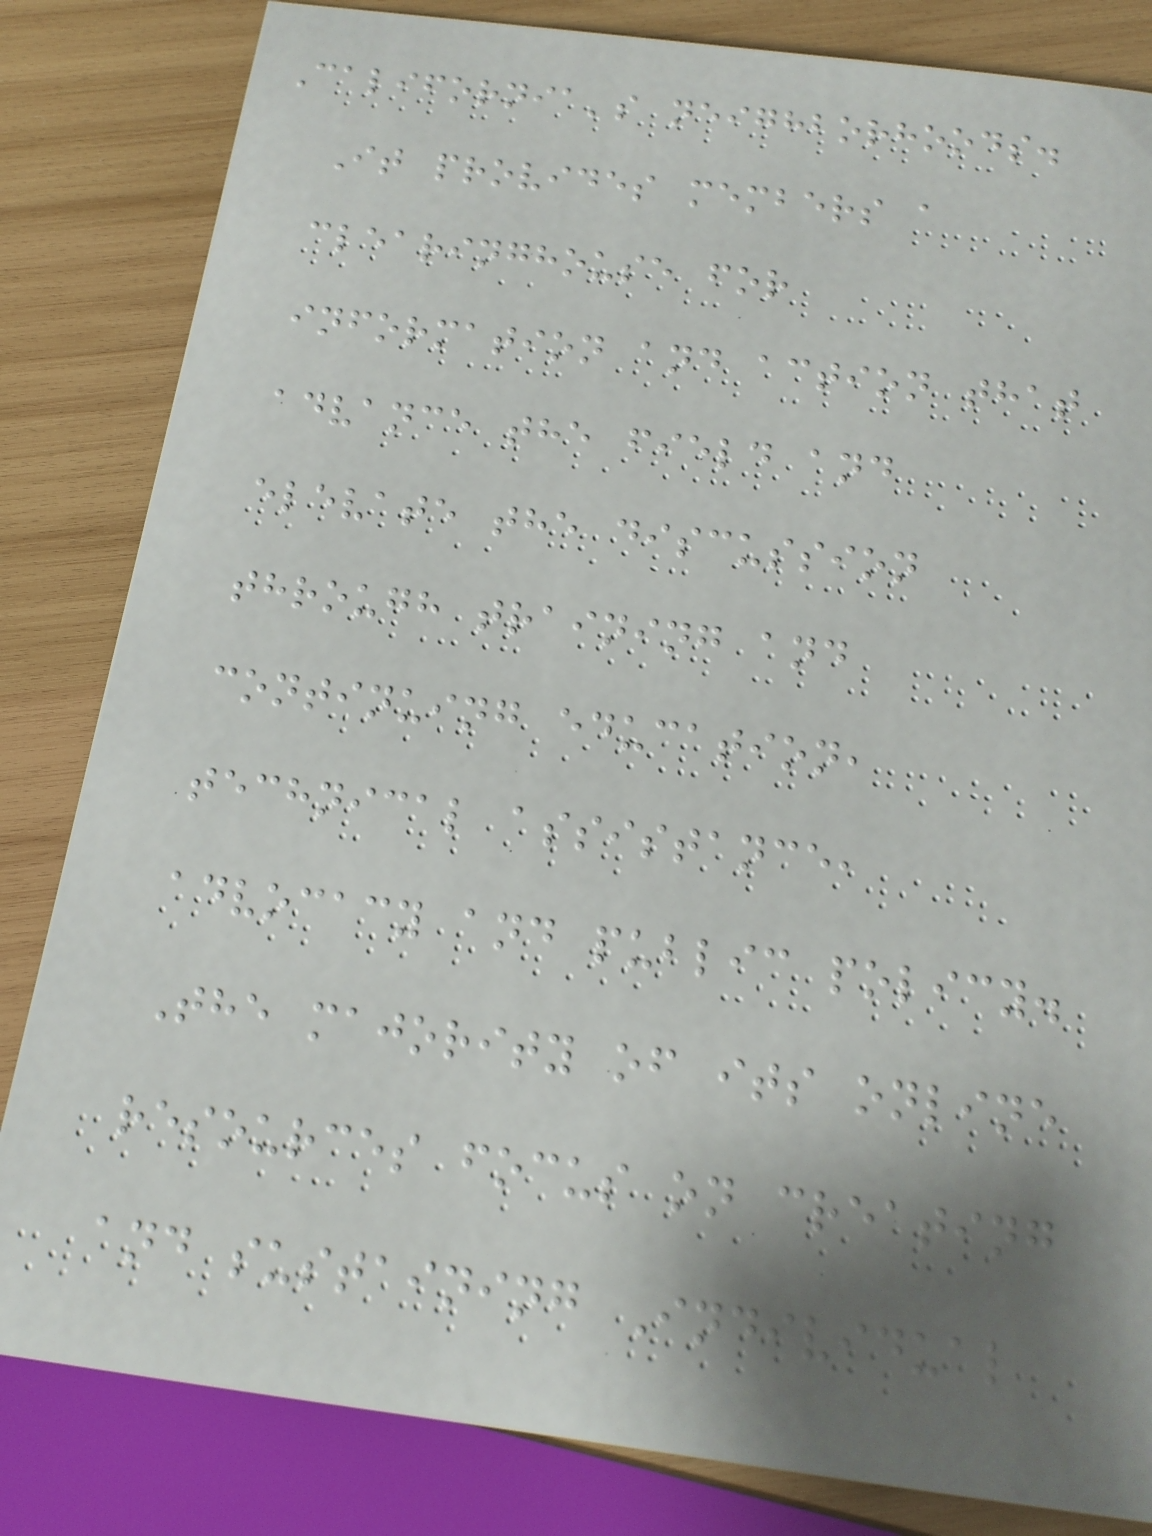California's neighborhoods.
It provides members a
clearinghouse for
information and action that
advance the field and
elevate the discussion
through training and
continuing education,
technical assistance,
advocacy and public policy.
The majority of its online
resources focus on creating
and sustaining Individual
